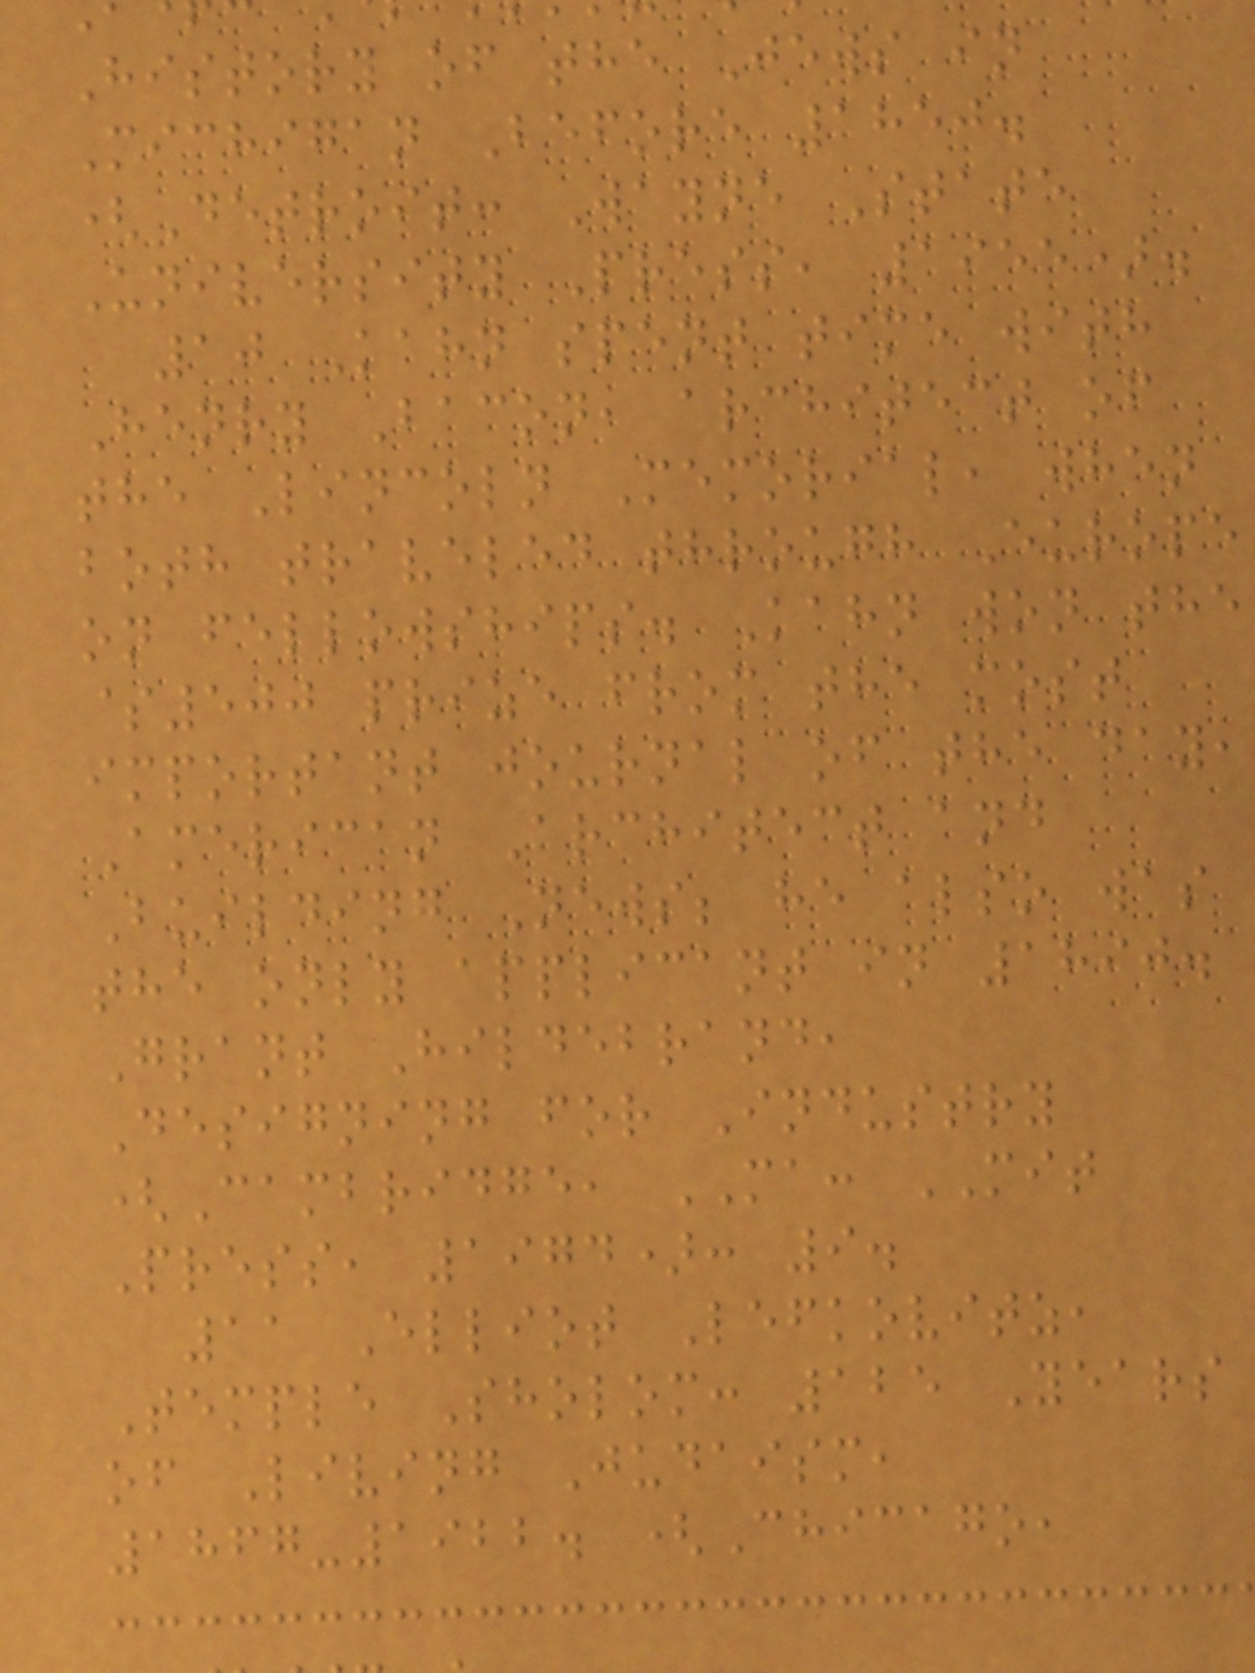History of the Jews in
Michigan Before 1850.
(Detroit: Wayne State
University Press, 1955).
10 Kahn spent time with
Henry Bacon, architect of
the Lincoln Memorial, when
both traveled through Europe
on fellowships. Kahn won the
$500 prize from the most
important journal of the day,
American Architect and
Building News; he also was
the only applicant in 1890.
Grant Hildebrand,
Designing for Industry
(Cambridge, MA: MIT
Press, 1974): 9.
11 Elliot Lefkovitz,
Temple Sholom: 125 Years
of Living Judaism,
1867-1922. (Chicago,
